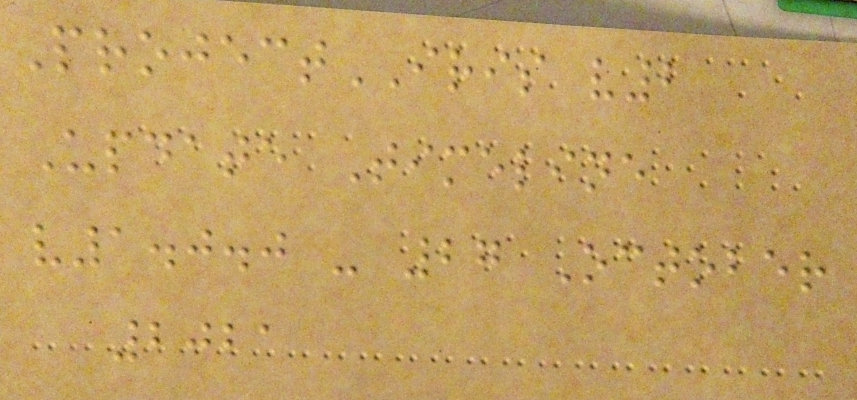ProjectIRIS v2
Update Timeline
v1.0.0 - 27 October
2021
